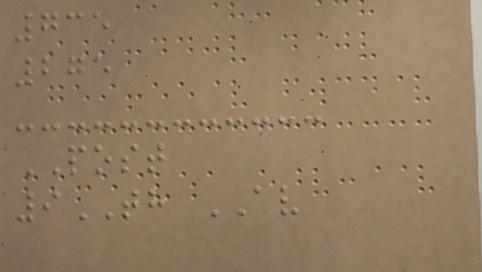735
275
POST
9TH AV
